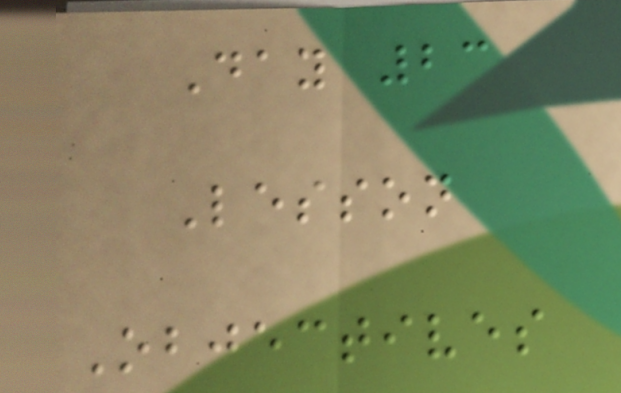Day 23
Lesson
Objectives
